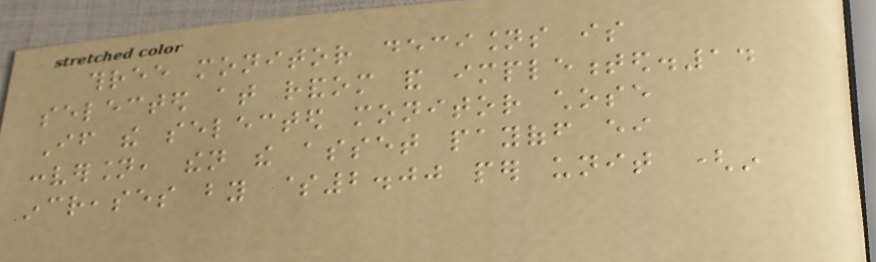three monitor decisions is
selected at random and implemented.14
If the selected monitor chose
conversion, then the asset payoff either
increases by $2.00 per unit (in
